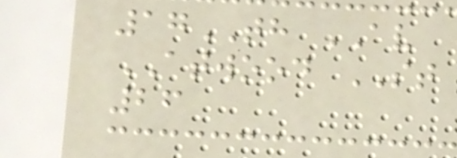17TH AV
ATWOOD ST
26
